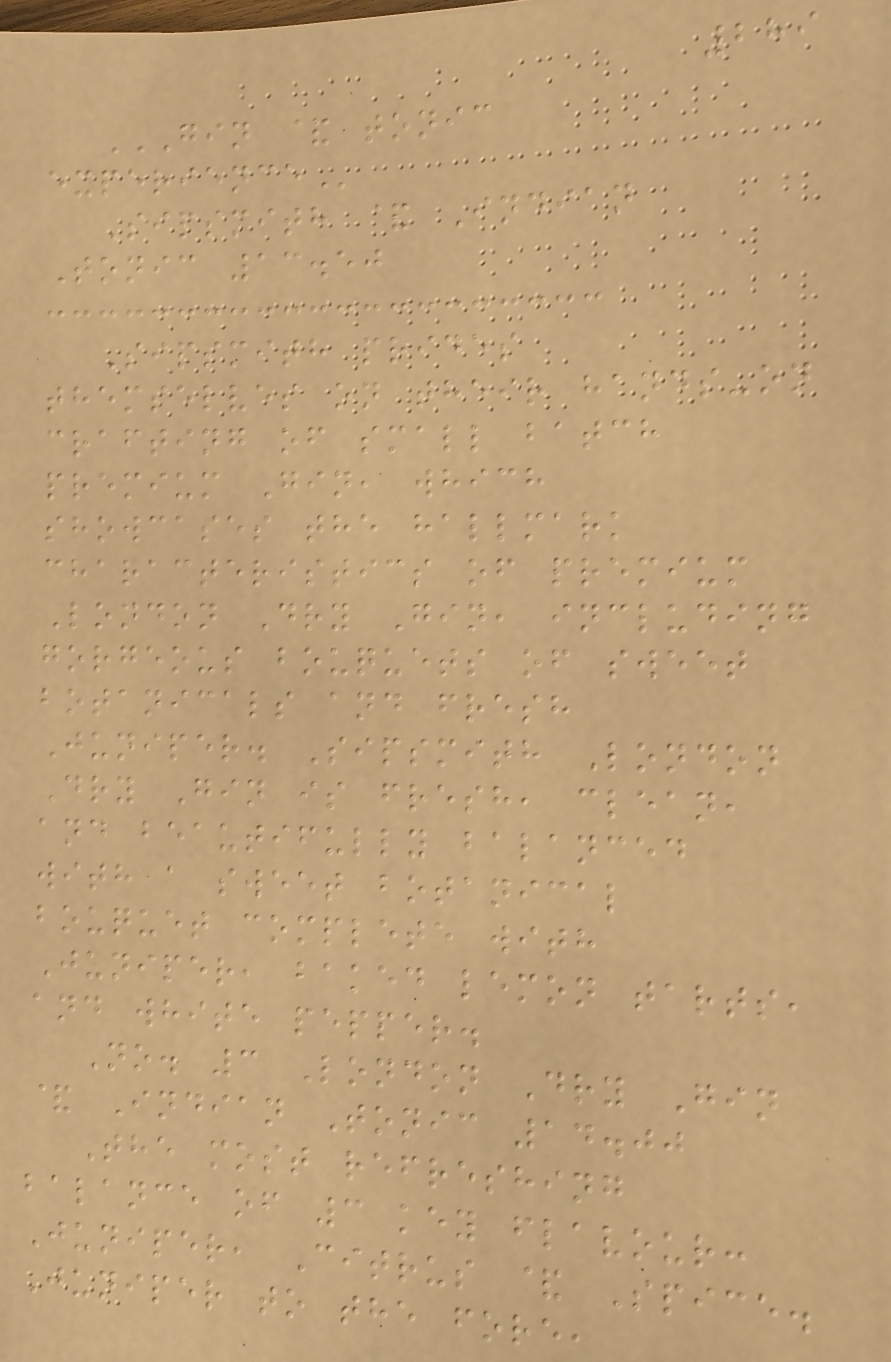289
GIN & TONIC
EXPERIENCE
Sipsmith & Indian
Tonic 13.50
Sipsmith prides
themselves on their hands-on
crafting of small batch
premium Gin, which
showcases the hallmark
characteristics of premium
London Dry Gin, including
gorgeous bouquets of sweet
botanicals and fresh
Juniper. Sipsmith London
Dry Gin is fresh, clean,
and beautifully balanced
with a sweet botanical
bouquet complete with
Juniper, baked lemon tarts,
and white pepper.
No. 3 London Dry Gin
& Indian Tonic 14.00
The most refreshing
balance of 3 key flavour:
Juniper, Citrus & Spice.
Juniper to the fore,
